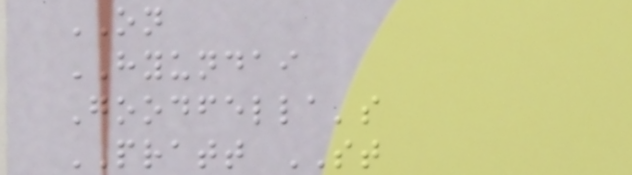ON
HYUNDAI
Goodfella's
PRATT ST
